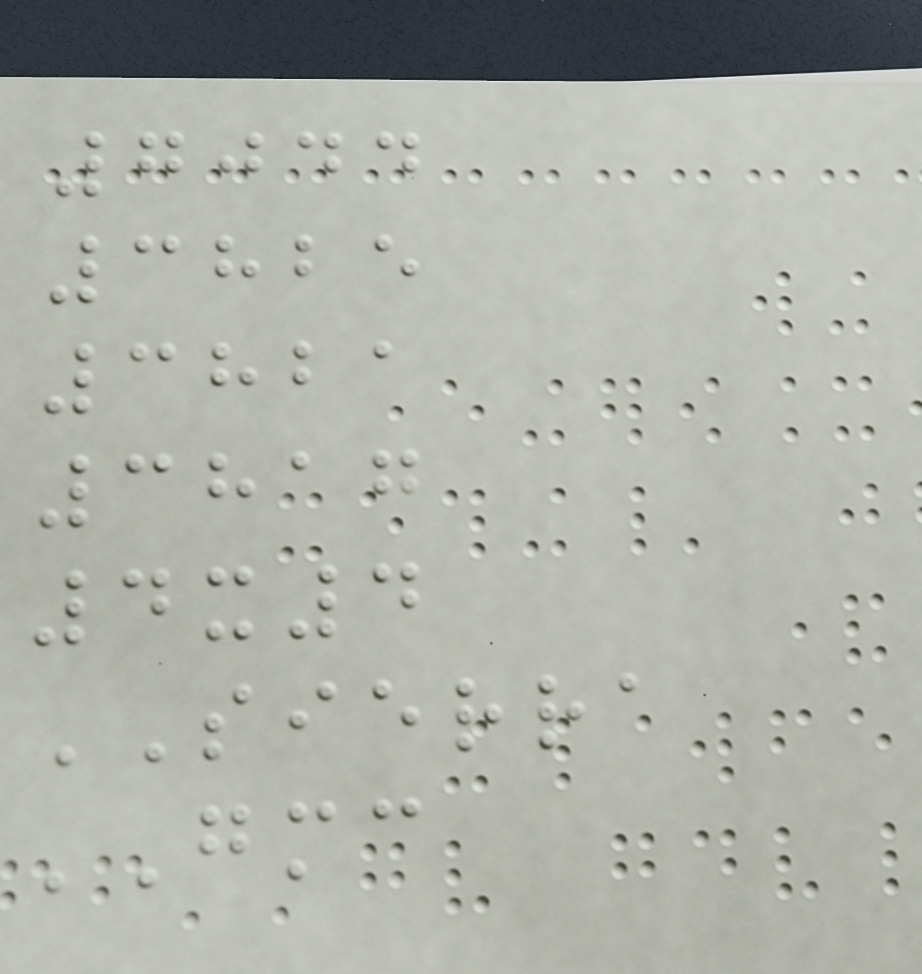7044
3825
3821
3817
4x4
SIERRA
GMC
